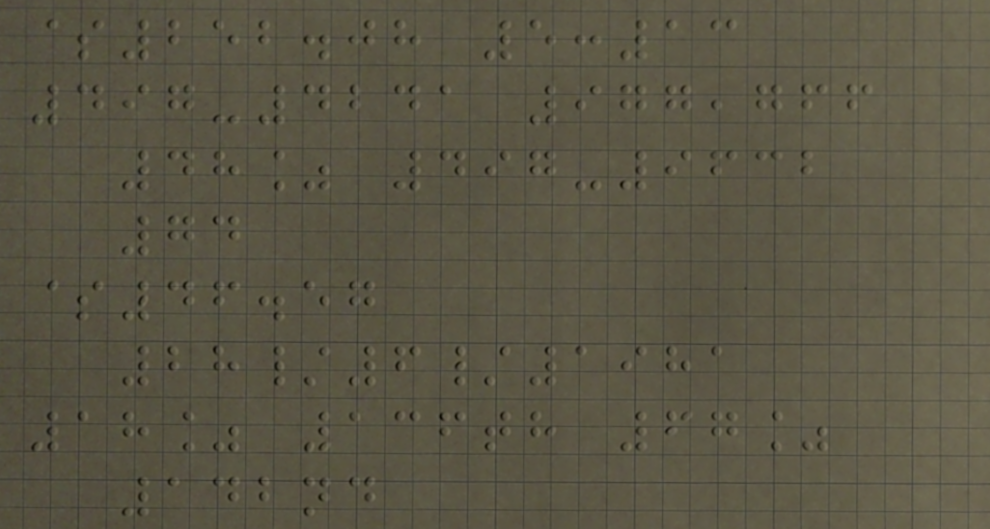$252.08 5:13
497-4241 977,766
48% 497-9632
74
$46.57
28/6/1981
18% 136th 67%
142nd
